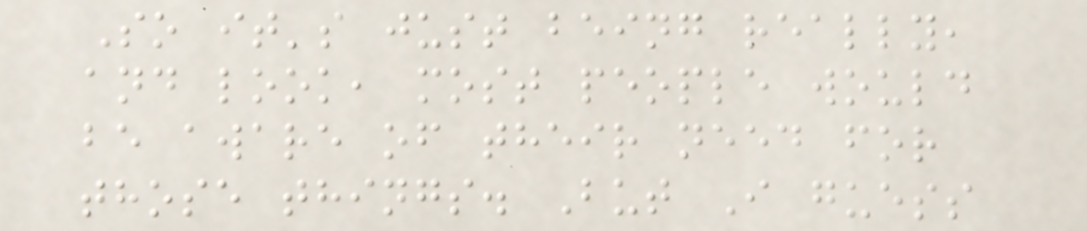So it's just being really,
and look, most people would
be aware of their need for
those things. But I guess
